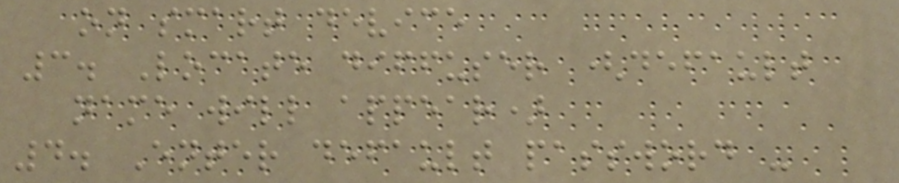on smart device
3. Locate diffuser (default
name will appear)
4. Enter default password -
